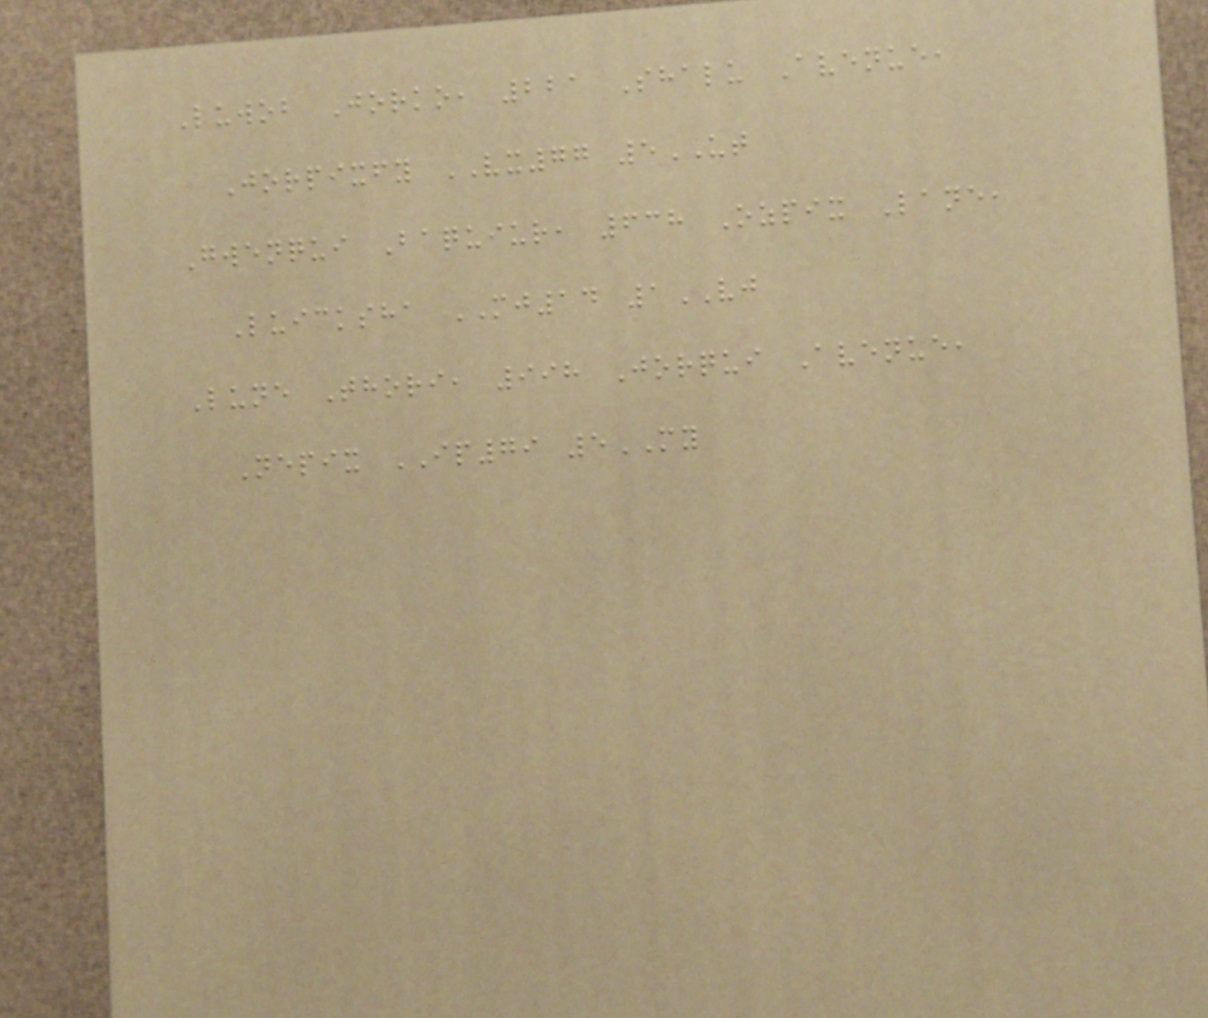Luwob Jorko, 221 Shalu Avenue,
Jorpixfy VX77 5UT
Gwenqui Baquiur, 638 Ozpix Lane,
Luicksha MJ14 1VJ
Lune Thori, 998 Jorqui Avenue,
Nepix IP79 5MY
